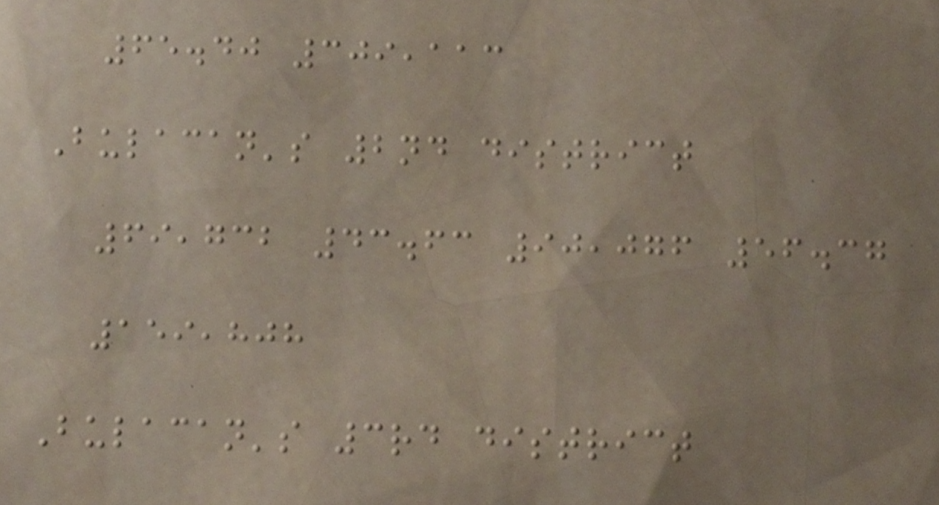65.40 309,113
Bulacan's 2nd district
69,732 43.63 90,076 56.37
159,808
Bulacan's 3rd district
